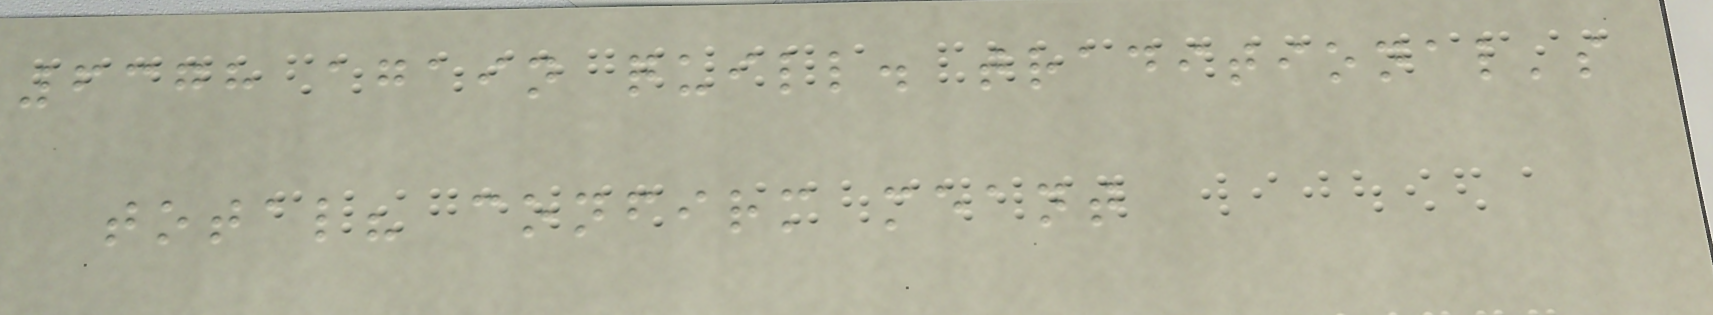6378 again quill. traditional's
total? confirm meant
